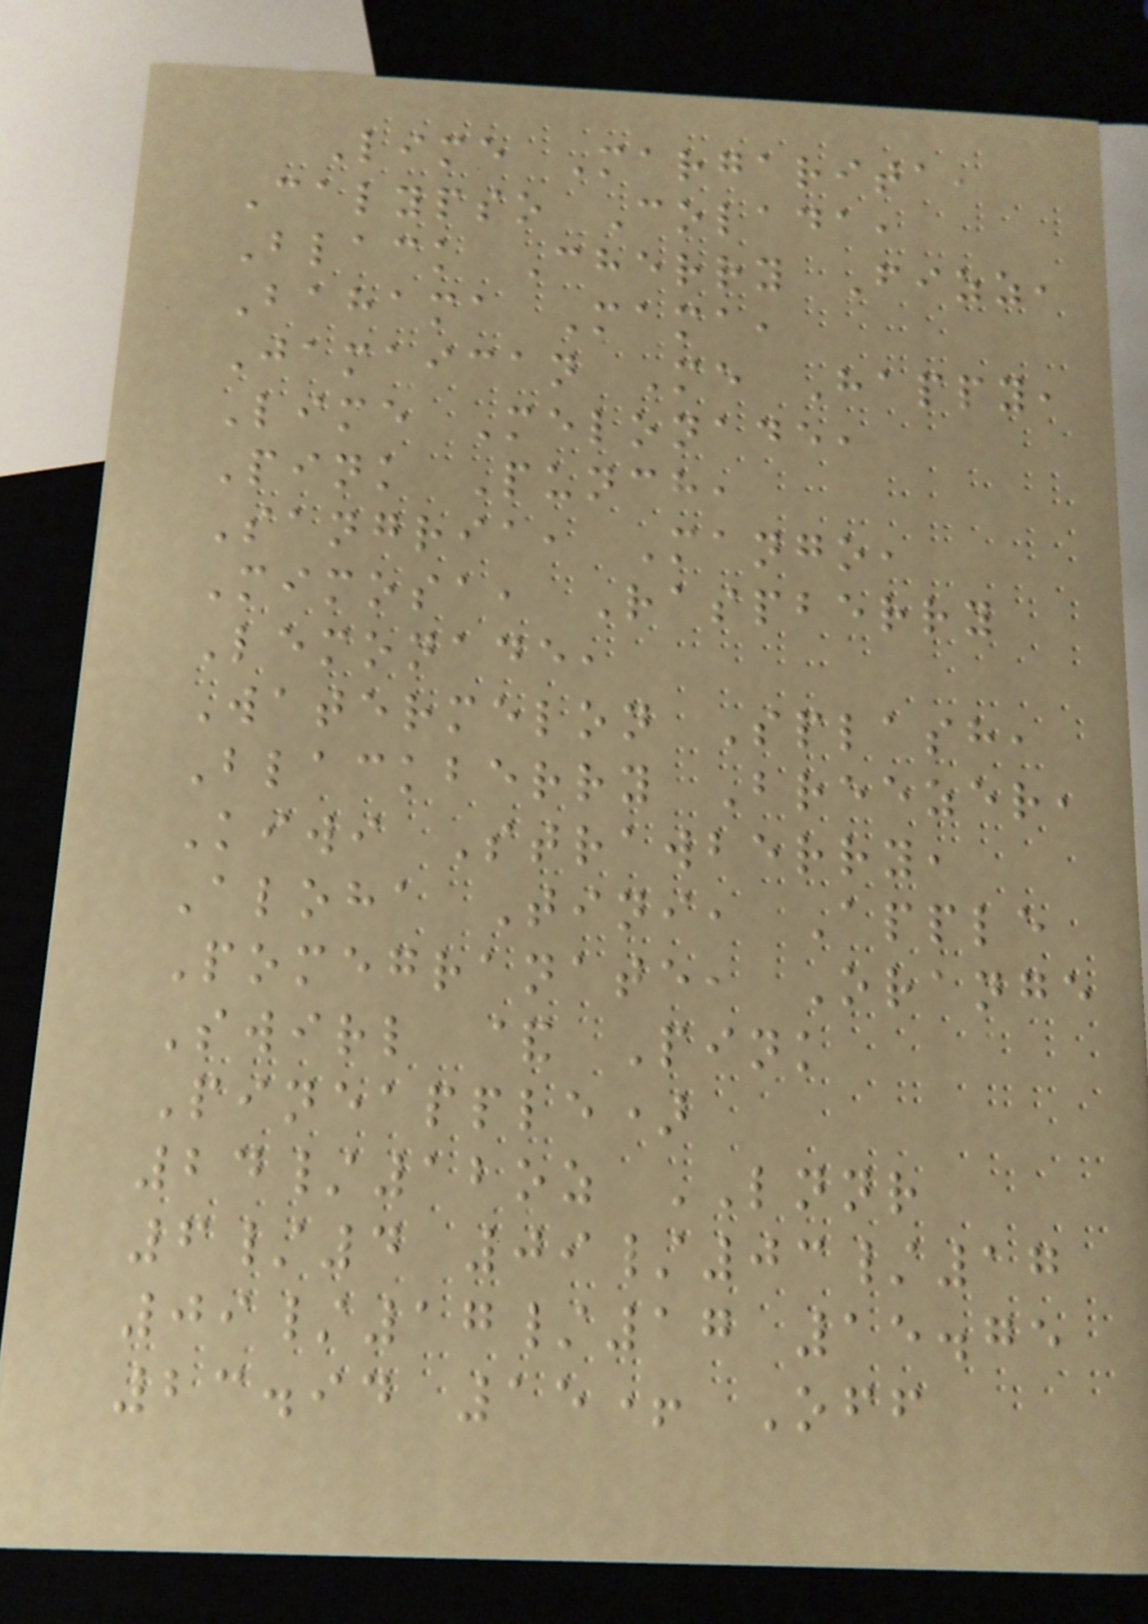Lime Margarita,
Calypso Colada,
Black Cherry Fizz,
Bahama Mama,
Jamaican Me Happy,
Lime Melonade,
Pink Punch,
Sangria, Mango,
Mimosa, Raspberry
Lemonade,
Watermelon Splash,
Blackberry Breezer,
Kiwi Strawberry,
Aloha Tini, Apple
Pomegranate, Orange
Swirl & Pink
Pineapple)
24/12oz LNNR
6/4 09/03/17
09/17/17 15.75
23.94 15+ Off
